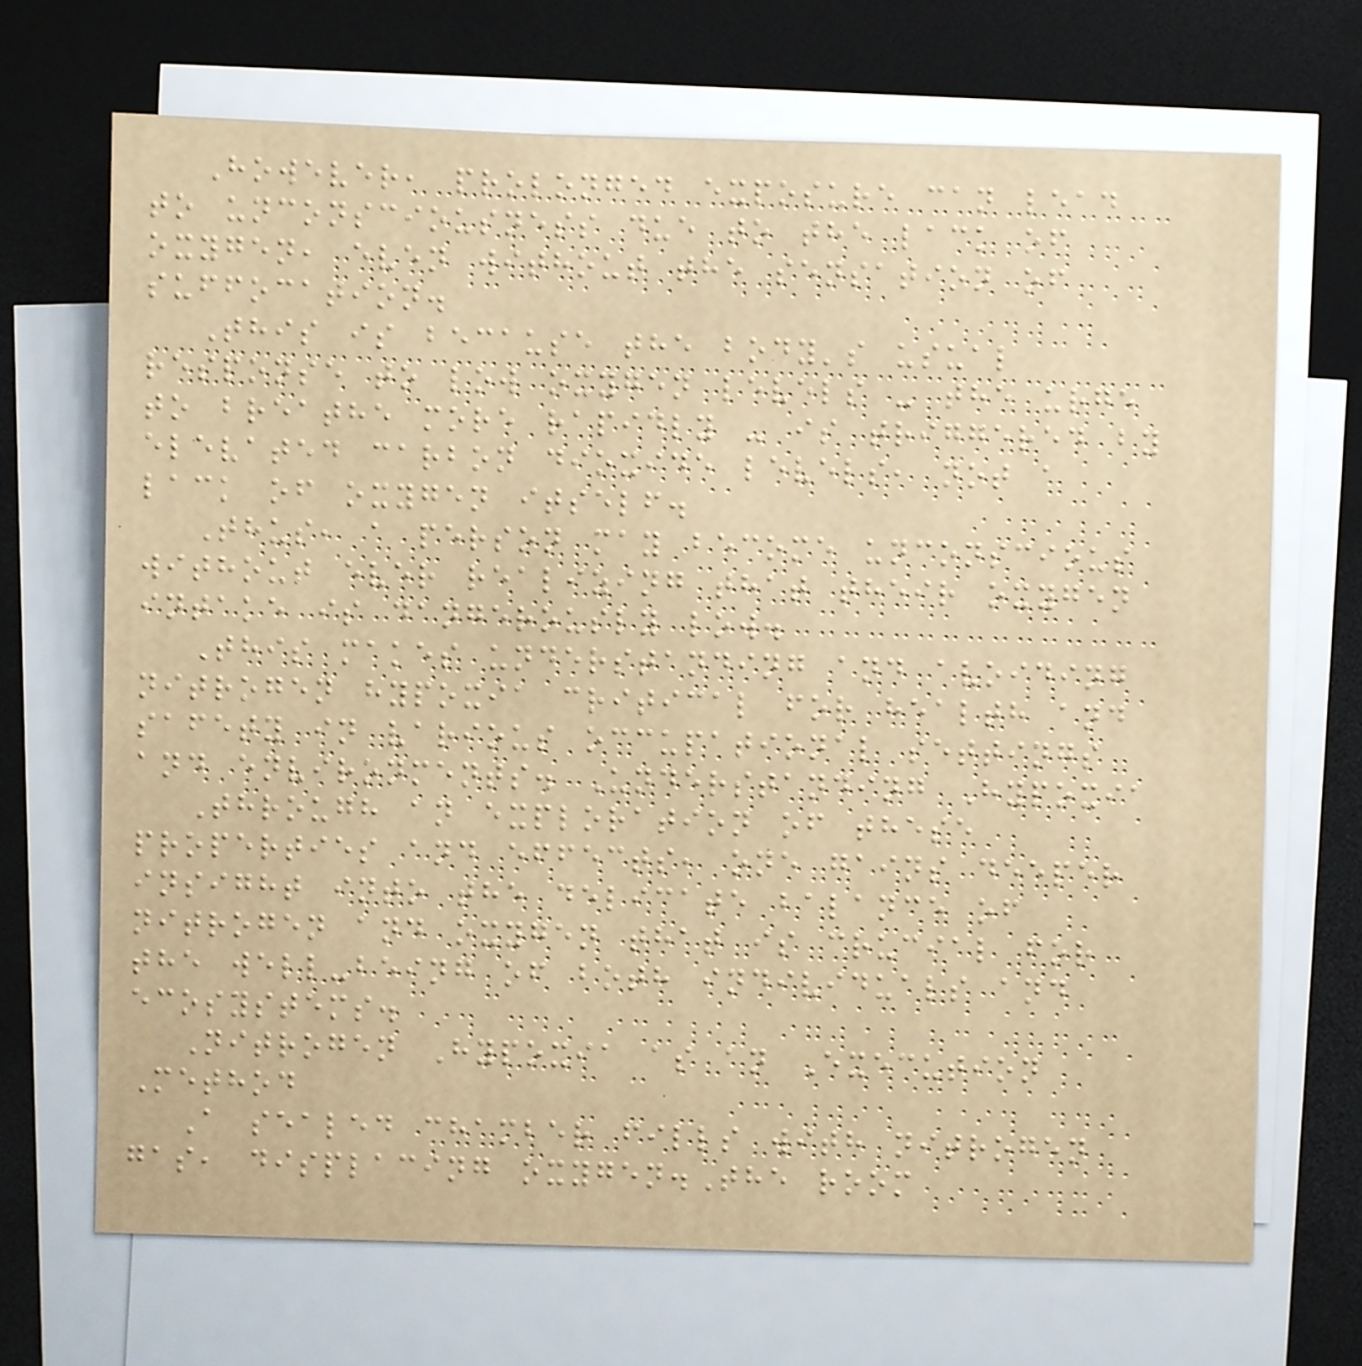However, prolonged exposure can lead
to unconsciousness due to the lack of
oxygen, even without the sensation of
suffocation.
This is because the body's usual
response to low oxygen levels - the urge
to breathe more rapidly - is triggered by
elevated carbon dioxide levels, not a
lack of oxygen itself.
Thus, a person may become unconscious
without ever realizing that their oxygen
intake is dangerously low.
This makes understanding and avoiding
nitrogen hypoxia critical for health and
safety in various occupational settings
and environments. Understanding Hypoxia
Through an exploration of these
properties and effects, one gains deeper
insight into the delicate balance of
nitrogen and oxygen that is crucial for
the well-being of both individuals and
ecosystems.
Nitrogen Hypoxia as an Execution
Method
A sealed chamber fills with nitrogen
gas, displacing oxygen.The room
